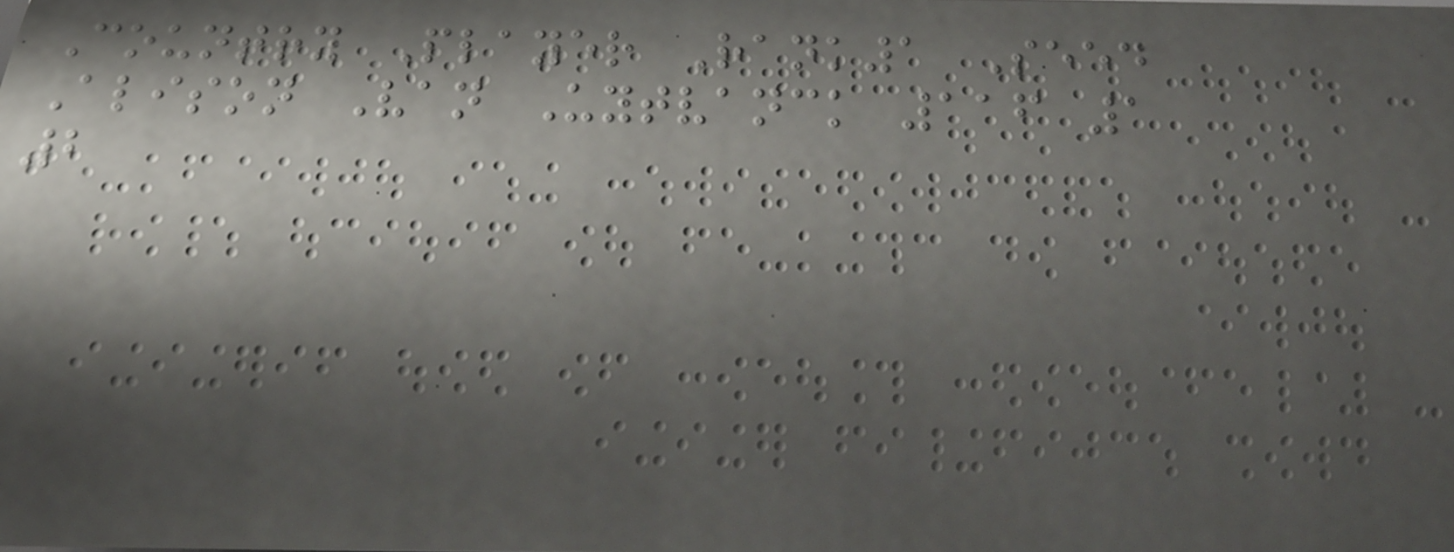Country Player Rank1 Seed
Alison Van Uytvanck 116 1
2
